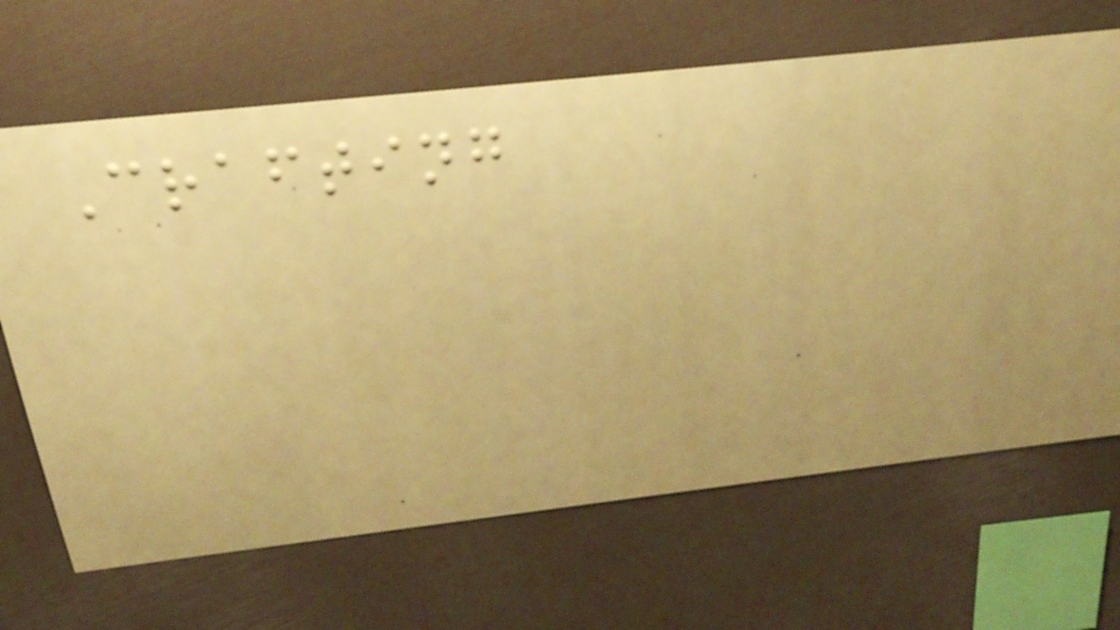Crafting
